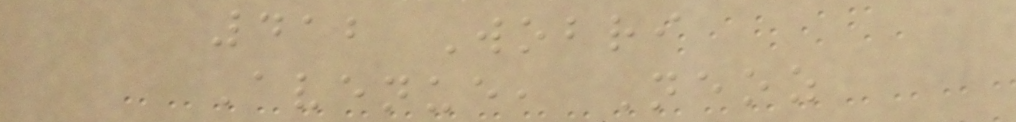412 Wobri
Avenue, Neoz
